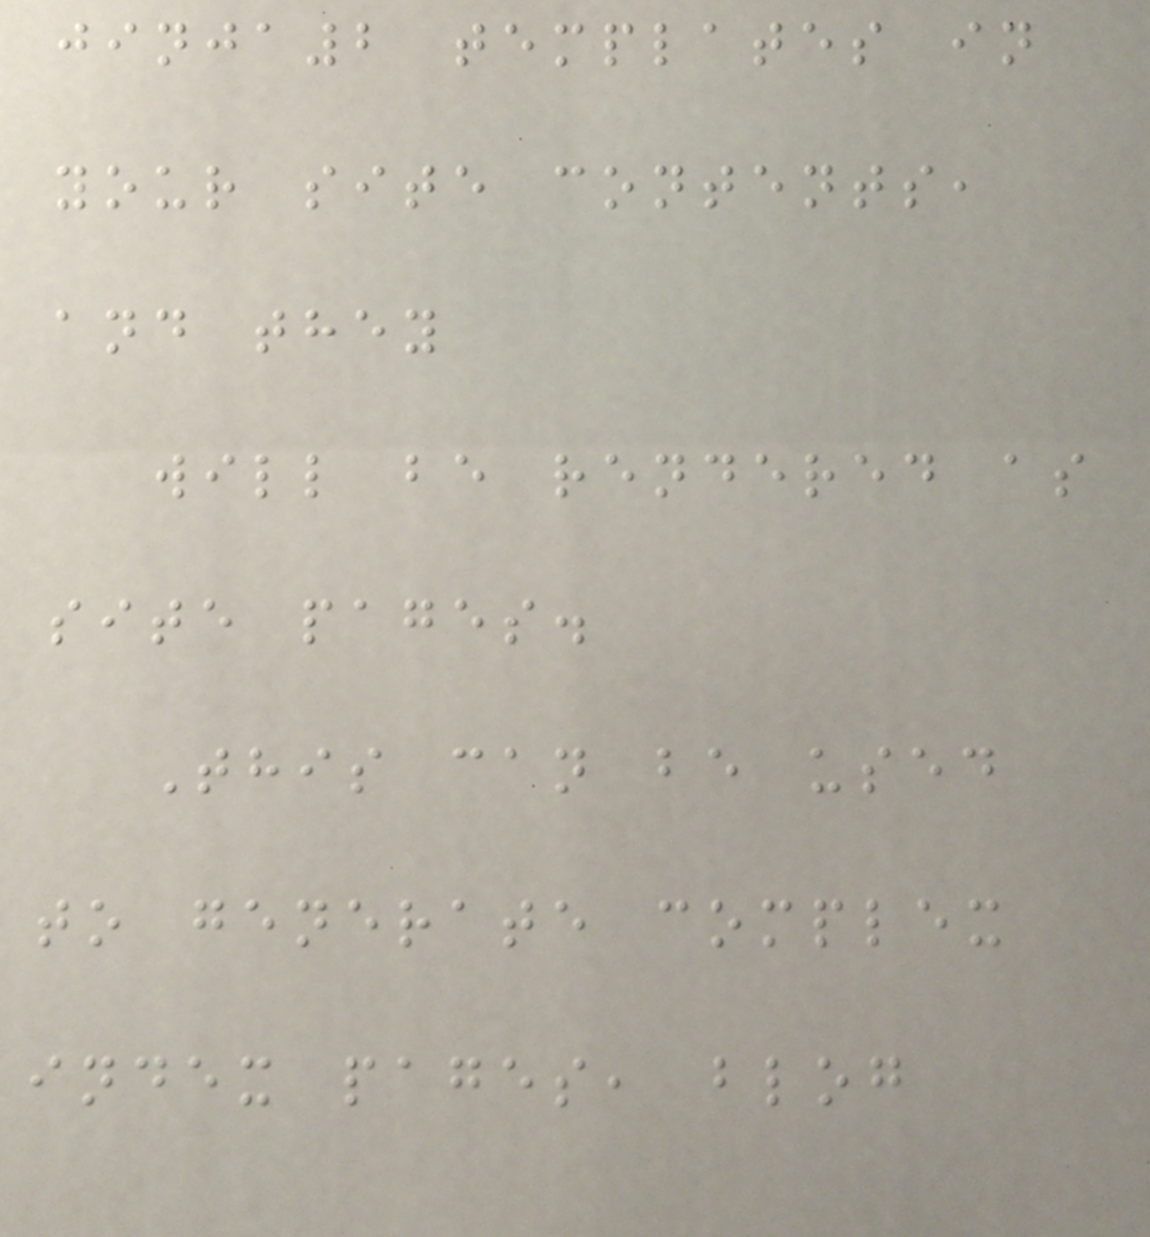jinja2 templates in
your site contents,
and they
will be rendered as
site pages.
This can be used
to generate complex
index pages, blog
